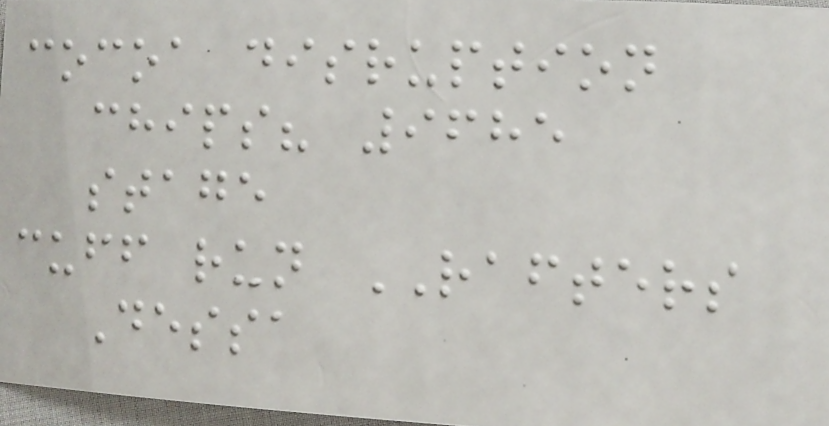cocoa disruption
chips? 9685
stage
cuff run RAFTERS
Dessa
